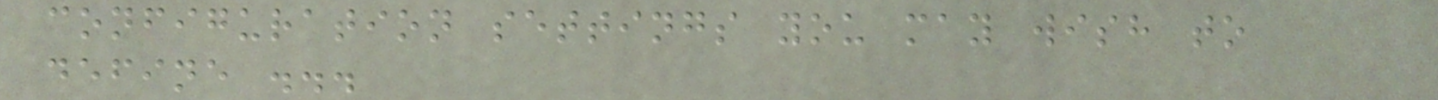configuration settings you may wish to
define ...
